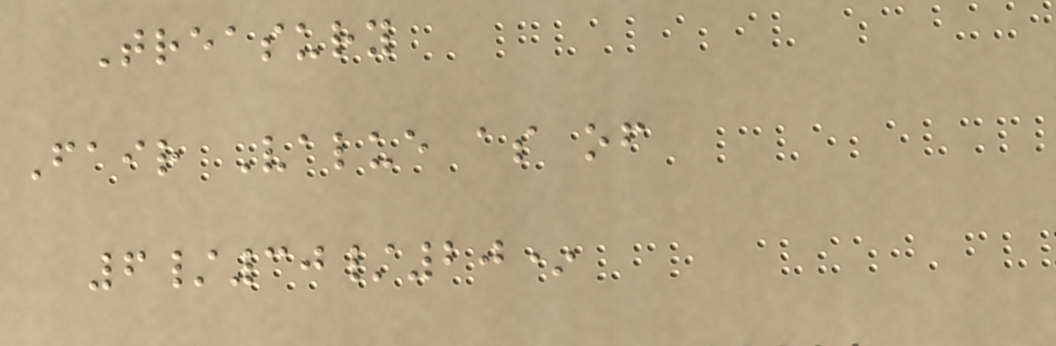Treasury
Fair Value as of
6/30/20*
